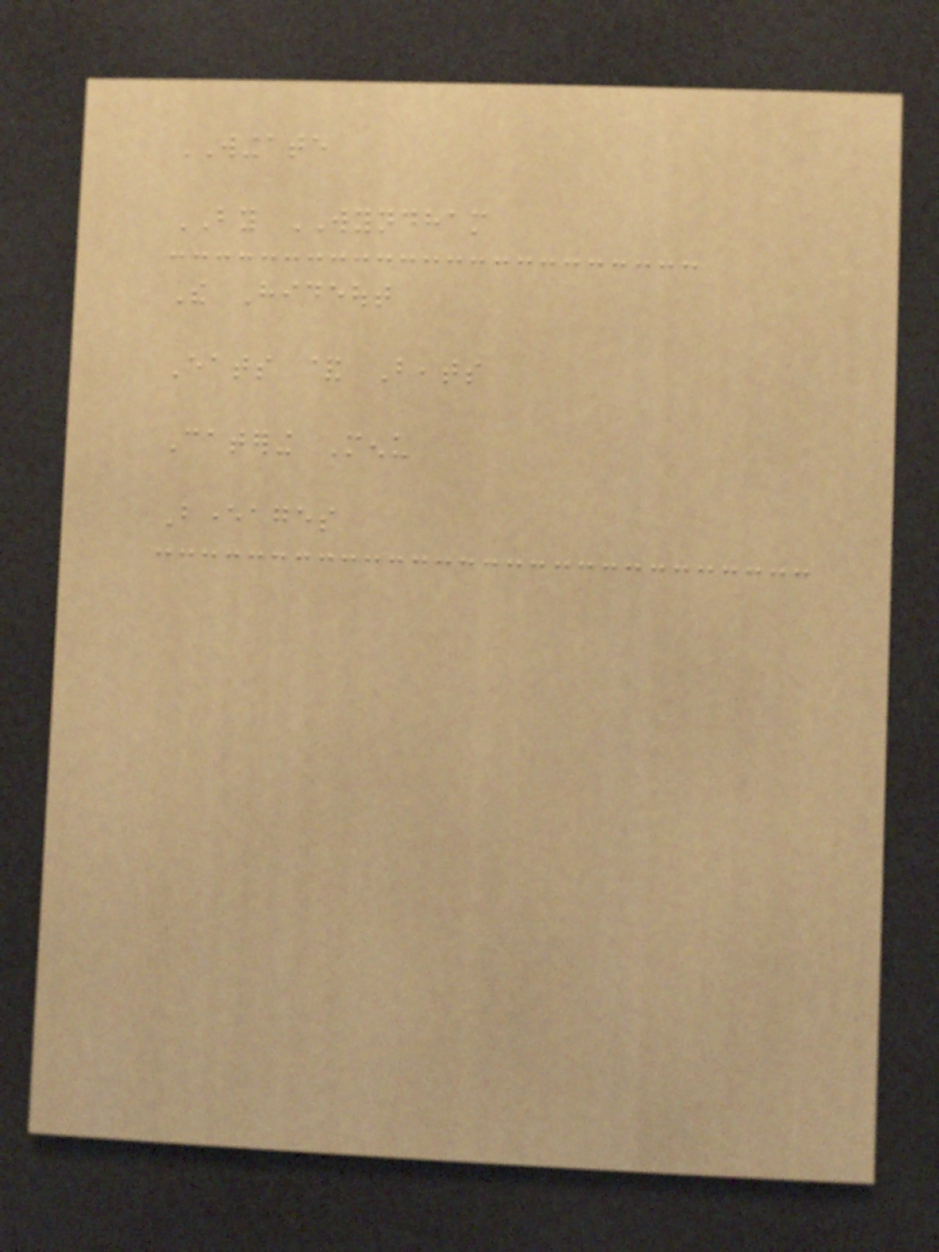WINGATE
BY WYNDHAM
The Hideout
Eats & Beats
Catering Menu
Beverages
